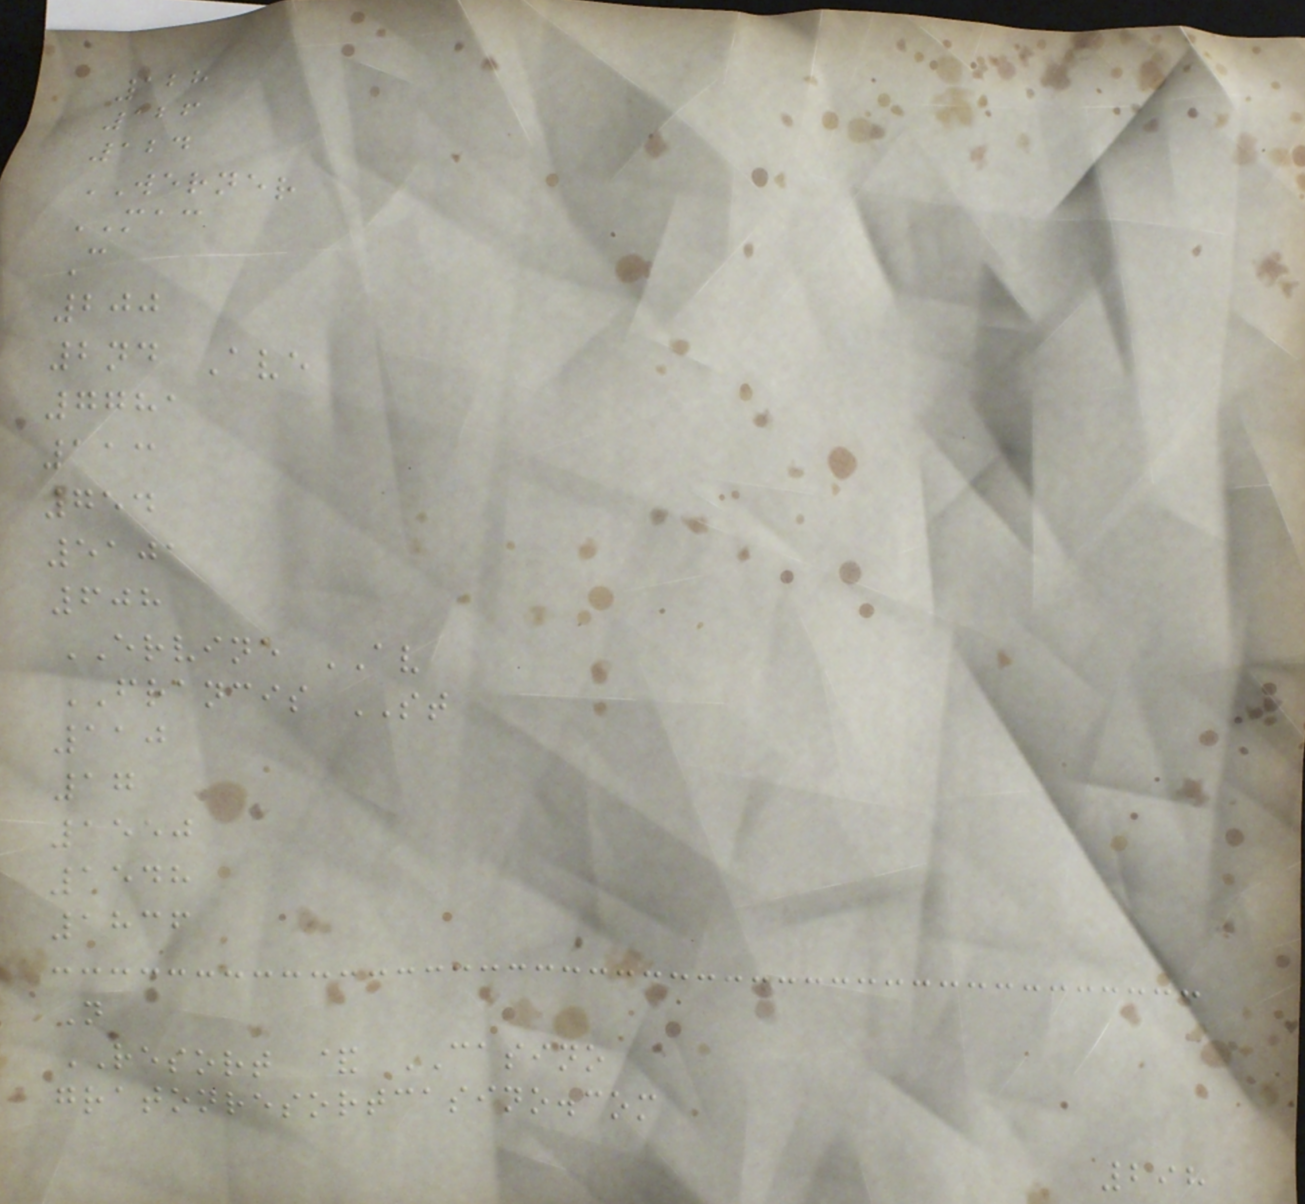128
126
124
WERNER
MAC
C
200
2nd Ave
7781
113
754
5101
608
ERVINE AV
FRANCIS ST
110
17
1550
1548
1836
N
RESORT & CASINO
gratonresortcasino.com
298
